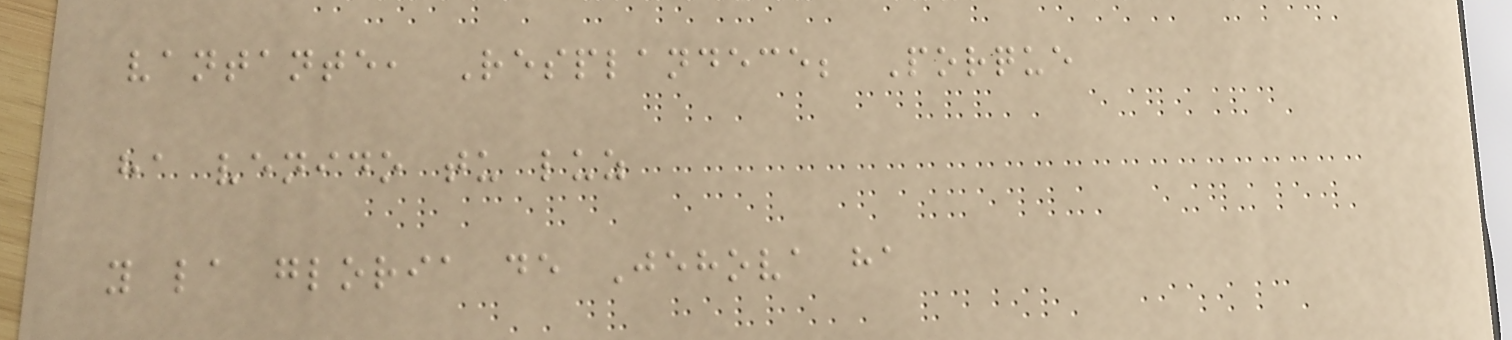vantante, Resplandece; Porque
ha venido tu luz
y la gloria de Jehova ha
